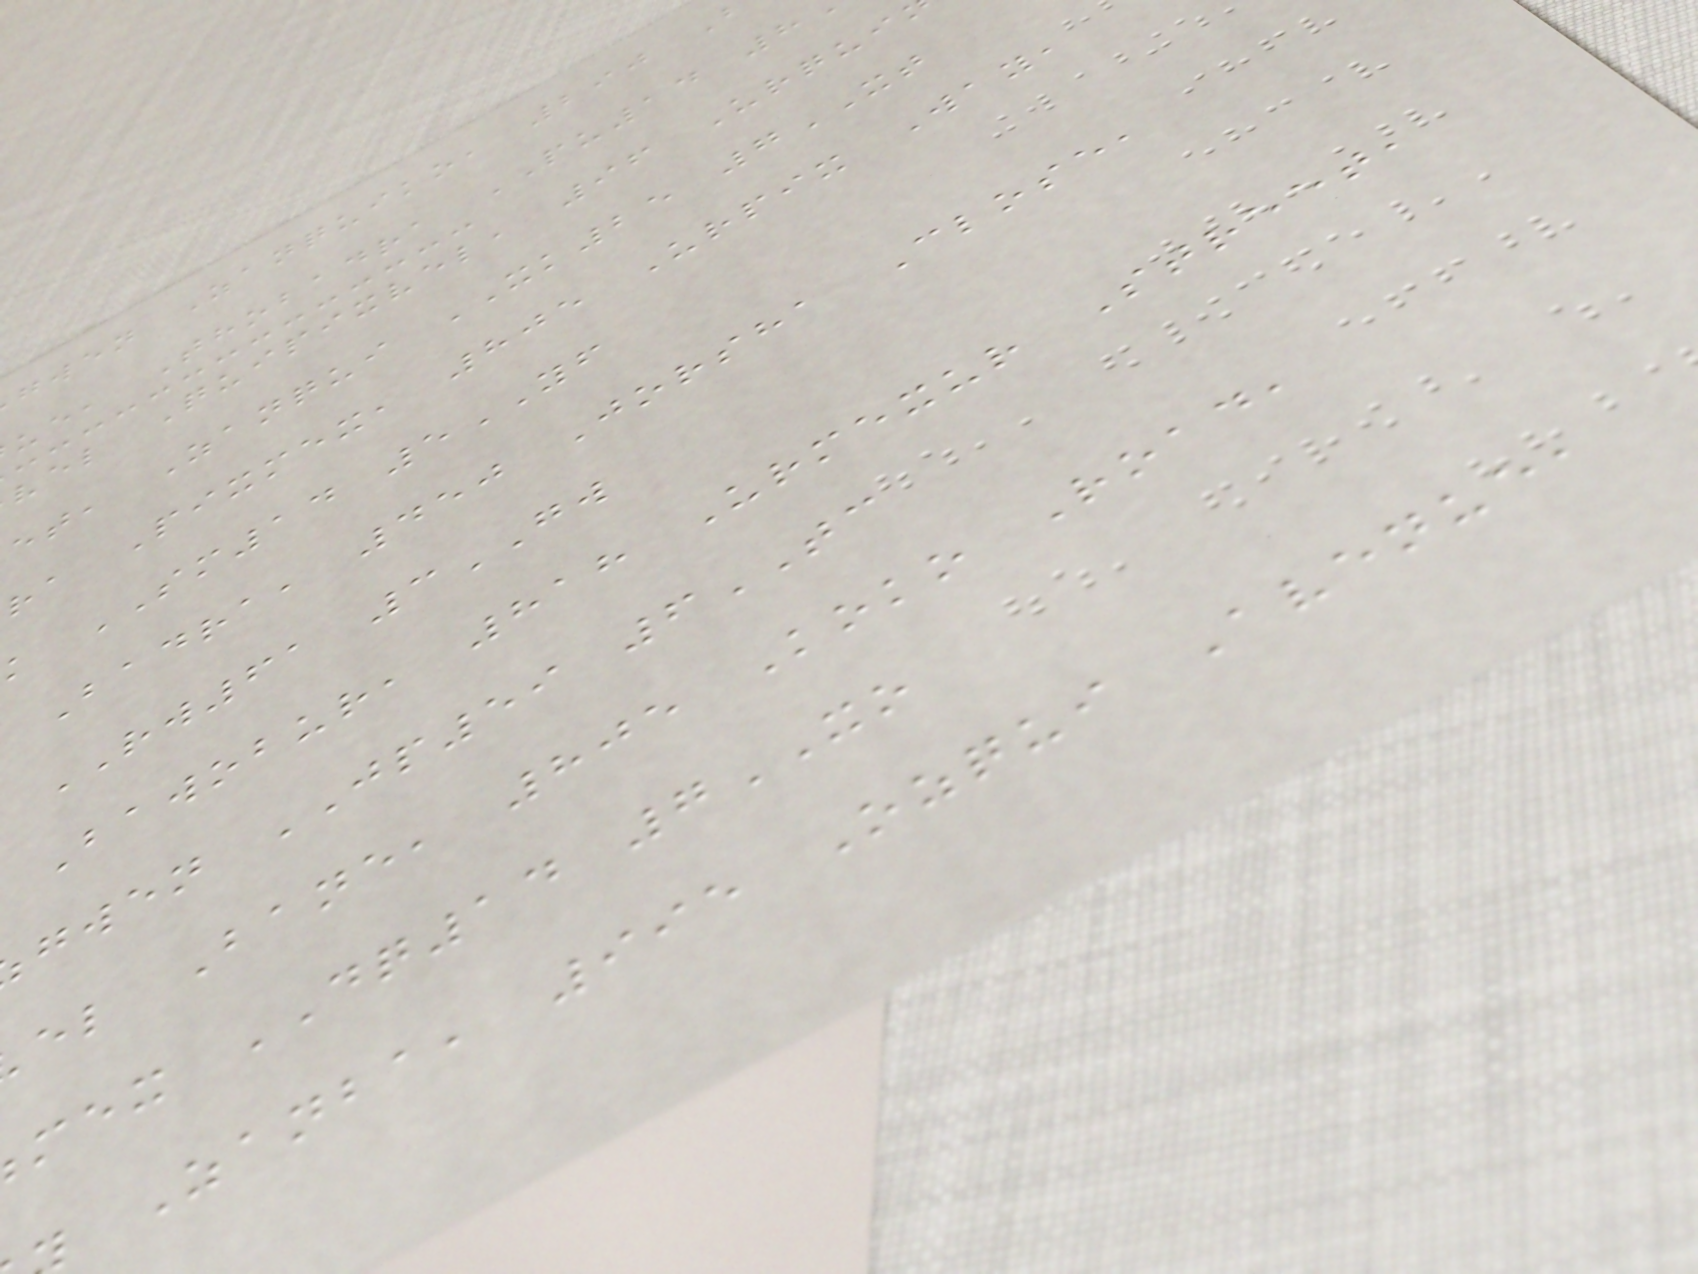gwen Zanquiko, 290
ue, Thobadra PU14 8
vel Quipixvel, 96 Urqui
et, Zanqui XK25 7XT
ra Pixmex, 805 Urpix Way,
k SM14 5YF
Badra, 450 Jorsha Close,
RW61 3GW
Bawobur, 818 Urmexur Street,
gwen JP59 6TC
el Bane, 805 Koko Road,
mex DQ14 7XO
Zanba, 995 Ozqui Avenue,
